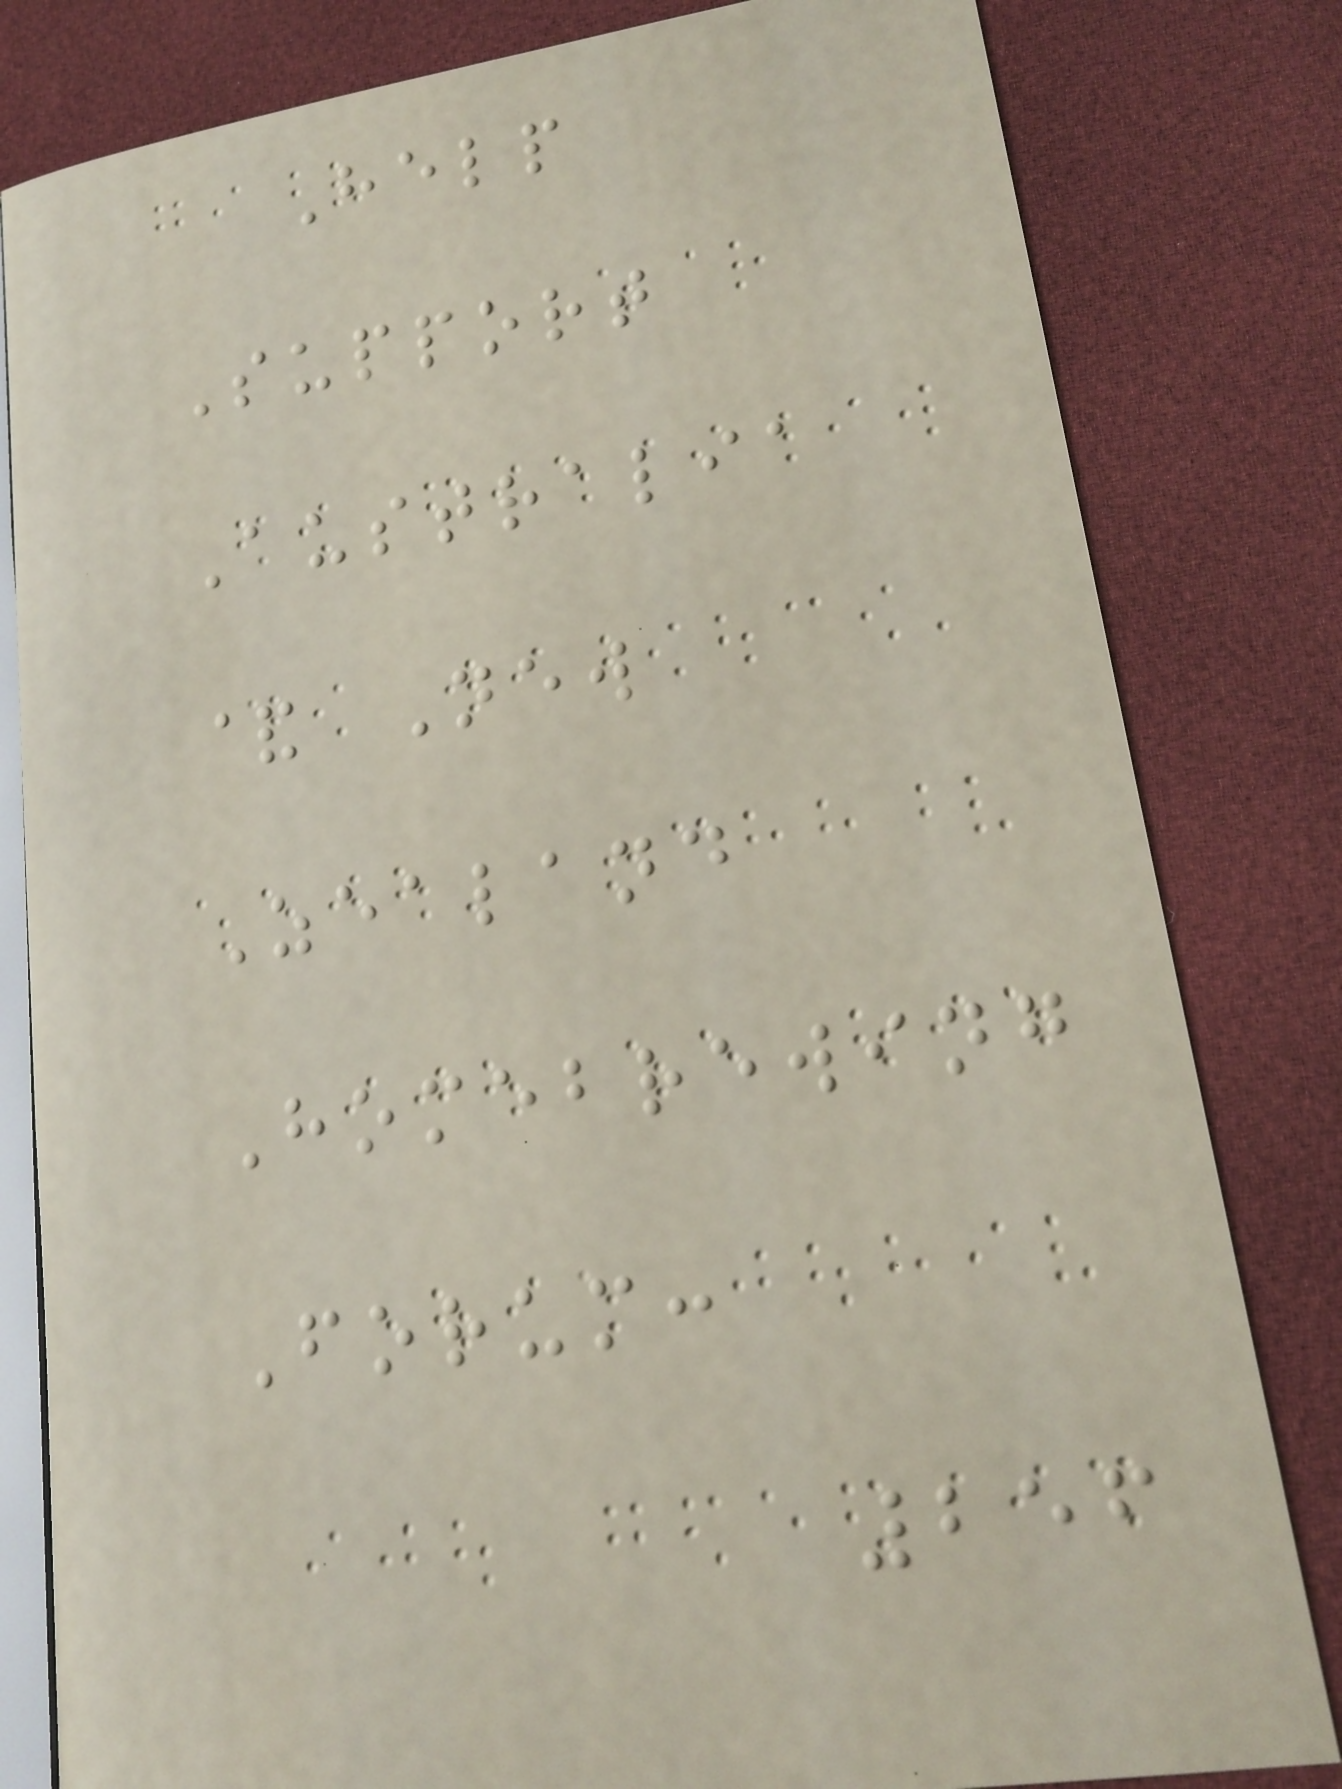Help
Support
Australia
& New
Zealand
Homebrewing
Forum:
256
